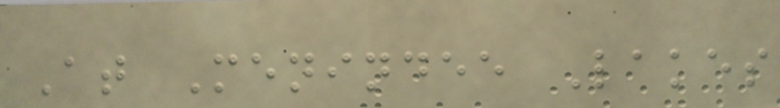At Menindee Lakes
